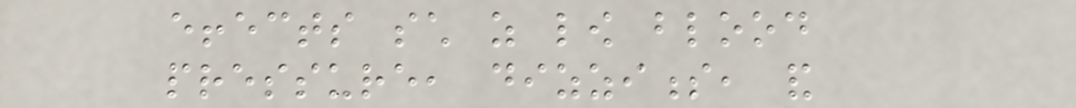effects such as low blood
pressure, dizziness, and
